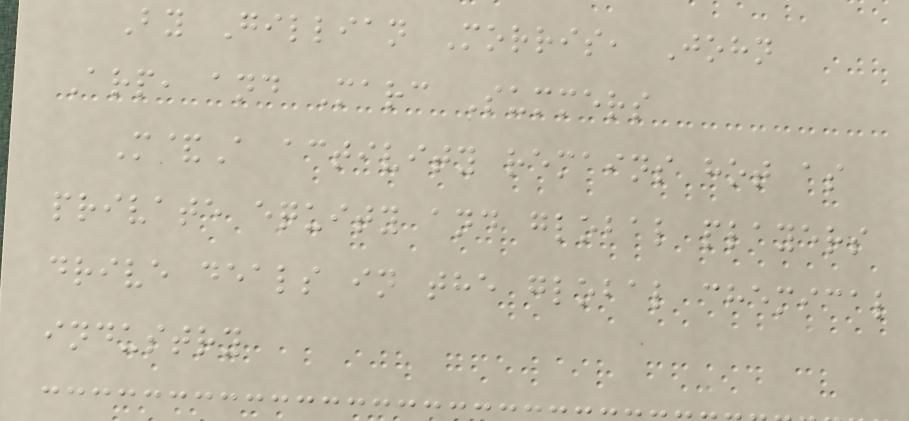By Gillian Morris, John
Arp, and Marc Summers
M&A activity remains hot as
private equity and global players
drive deals in the global chemical
industry
